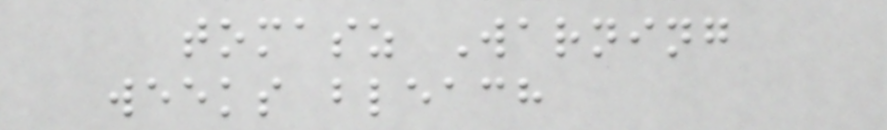tomasz Warning
weeks bleach
